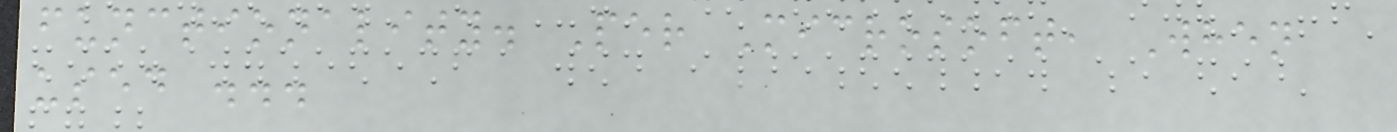functionality. Per Microsoft, When
used ...
